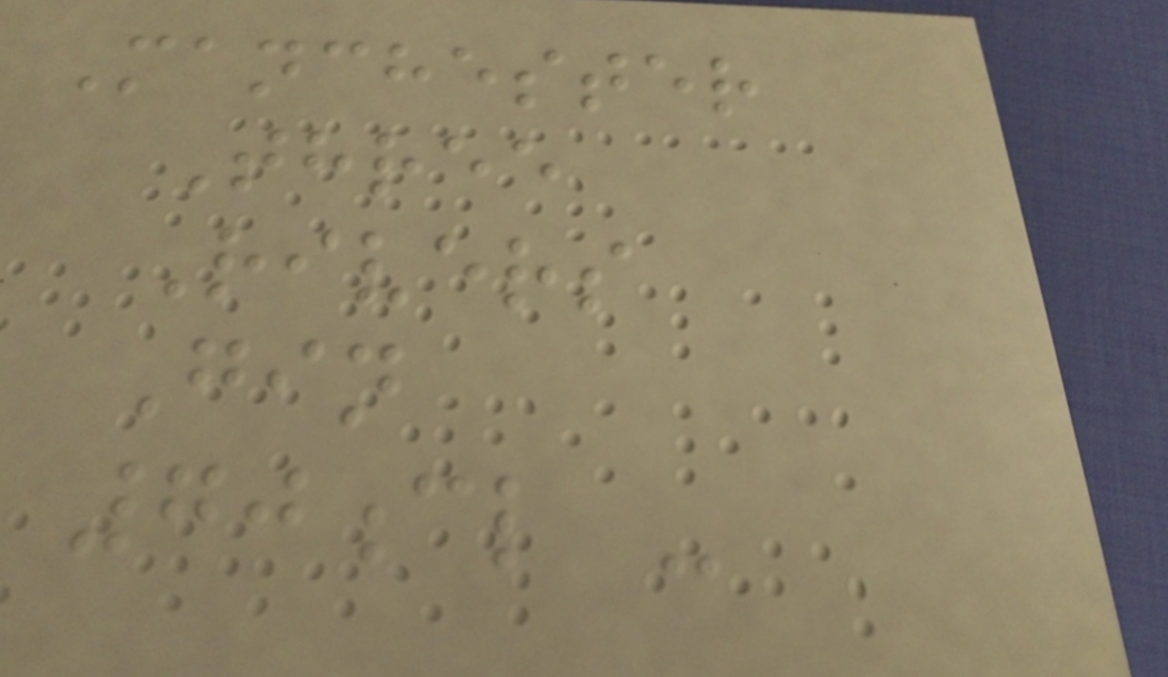Manchester
Three
Rivers
Gin
70cl -
